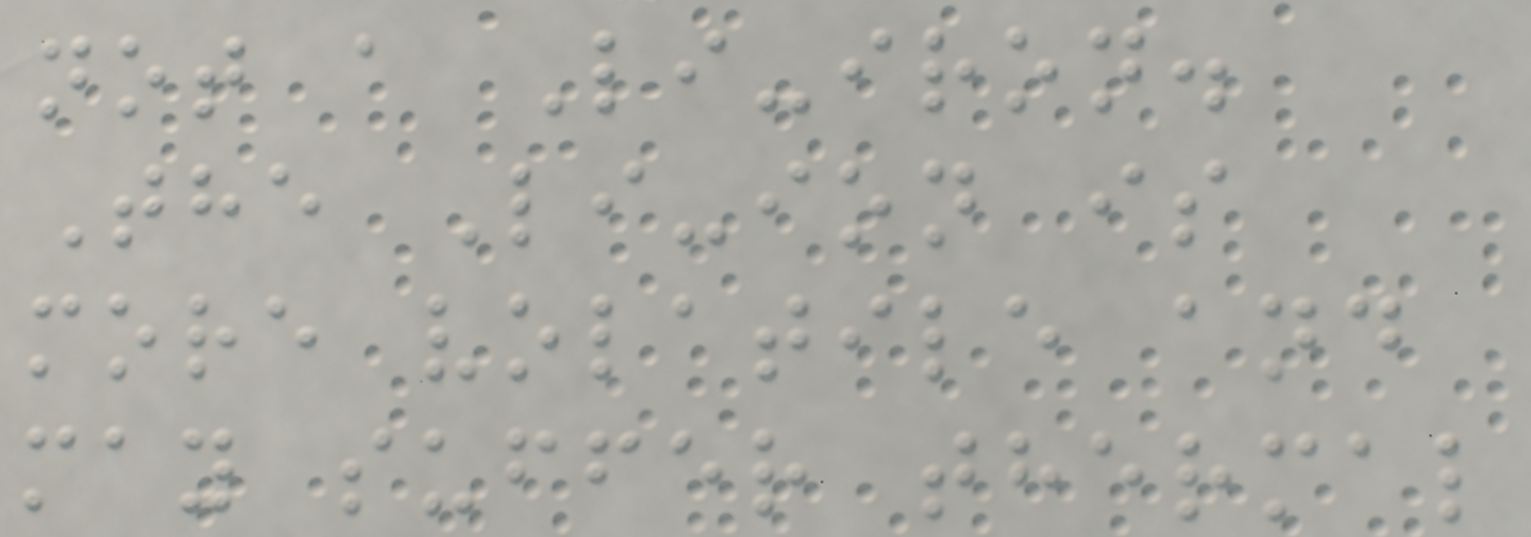not a Li-iron.
The Li-ion is
more volatile and
may suffer thermal
